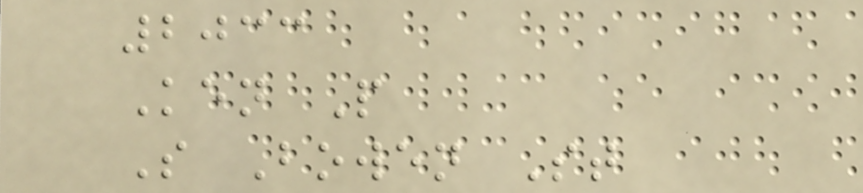2033
Ken P
S Bowen St
